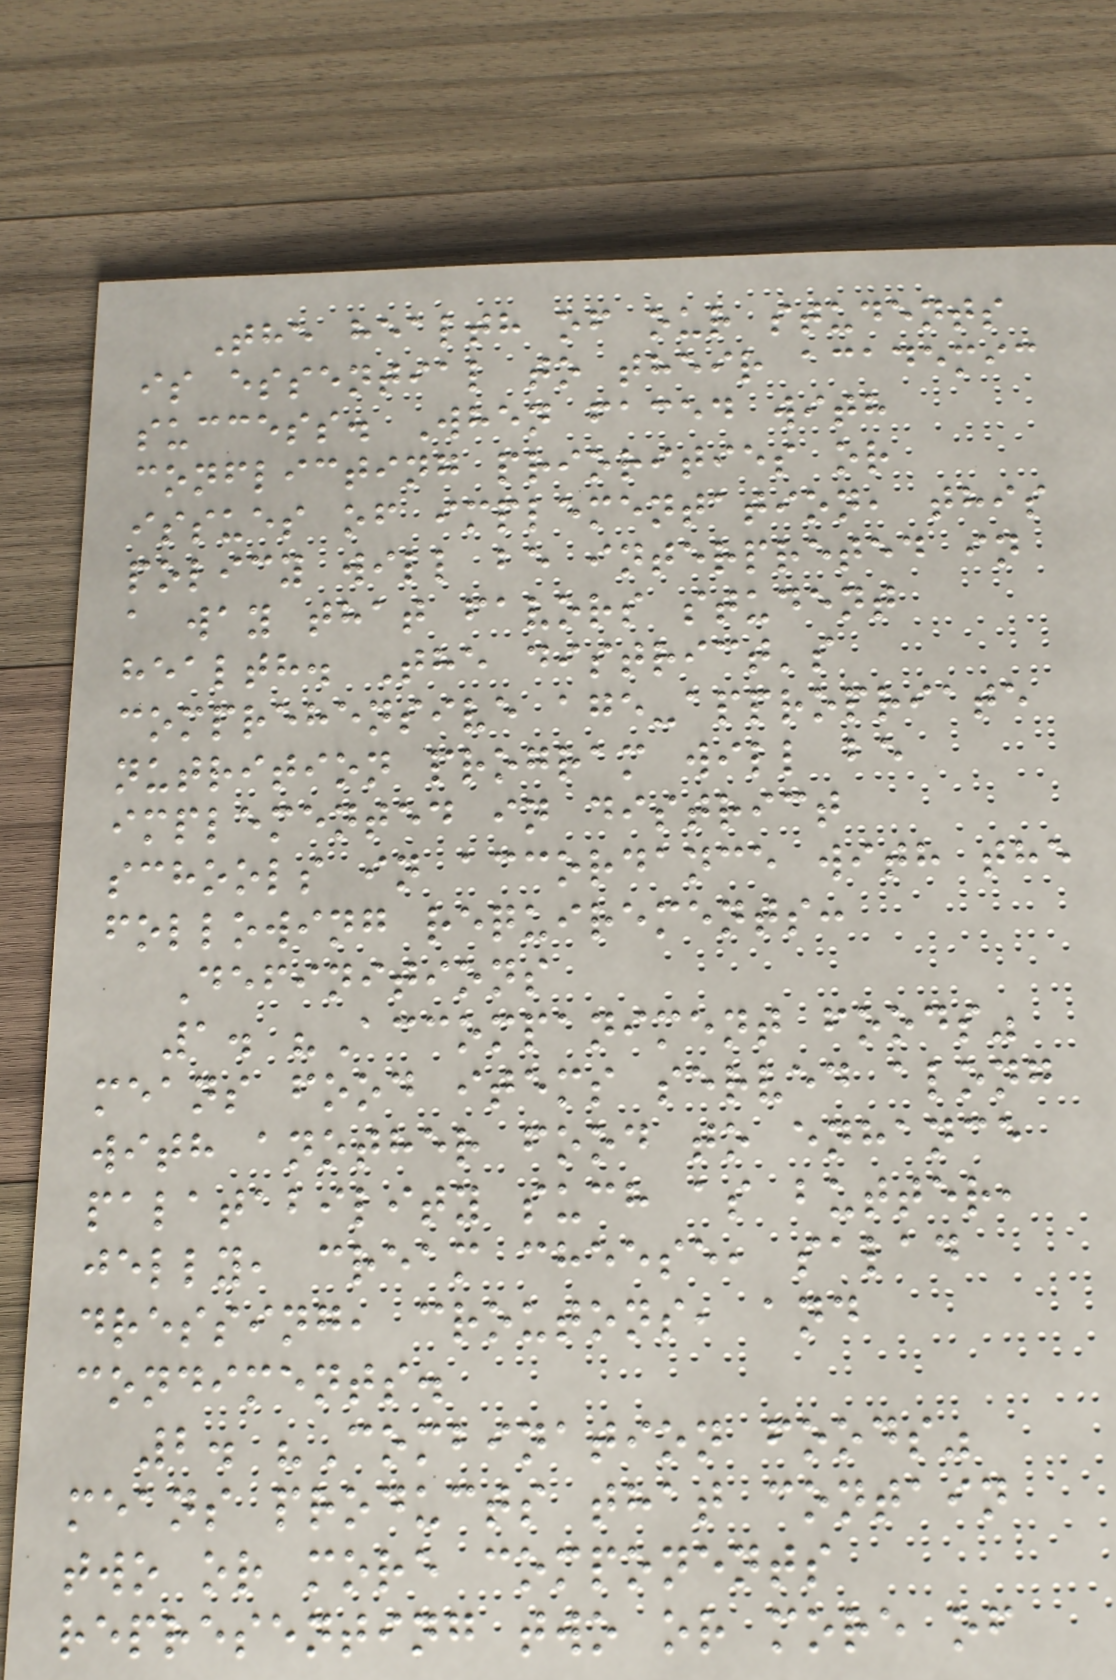The health of our students
is essential to their academic
success. When faced with
conflicting priorities or
issues of implementation, this
policy will be interpreted in
a way that favors student
health. The district's
comprehensive age-appropriate
nutrition program will be
implemented in district
schools in accordance with the
following requirements:
Definitions
1. "Accompaniment foods"
means food items served along
with another food to enhance
palatability such as butter,
jelly, cream cheese, salad
dressing, croutons, and
condiments.
2. "Combination foods"
means products that contain
two or more components
representing two or more of
